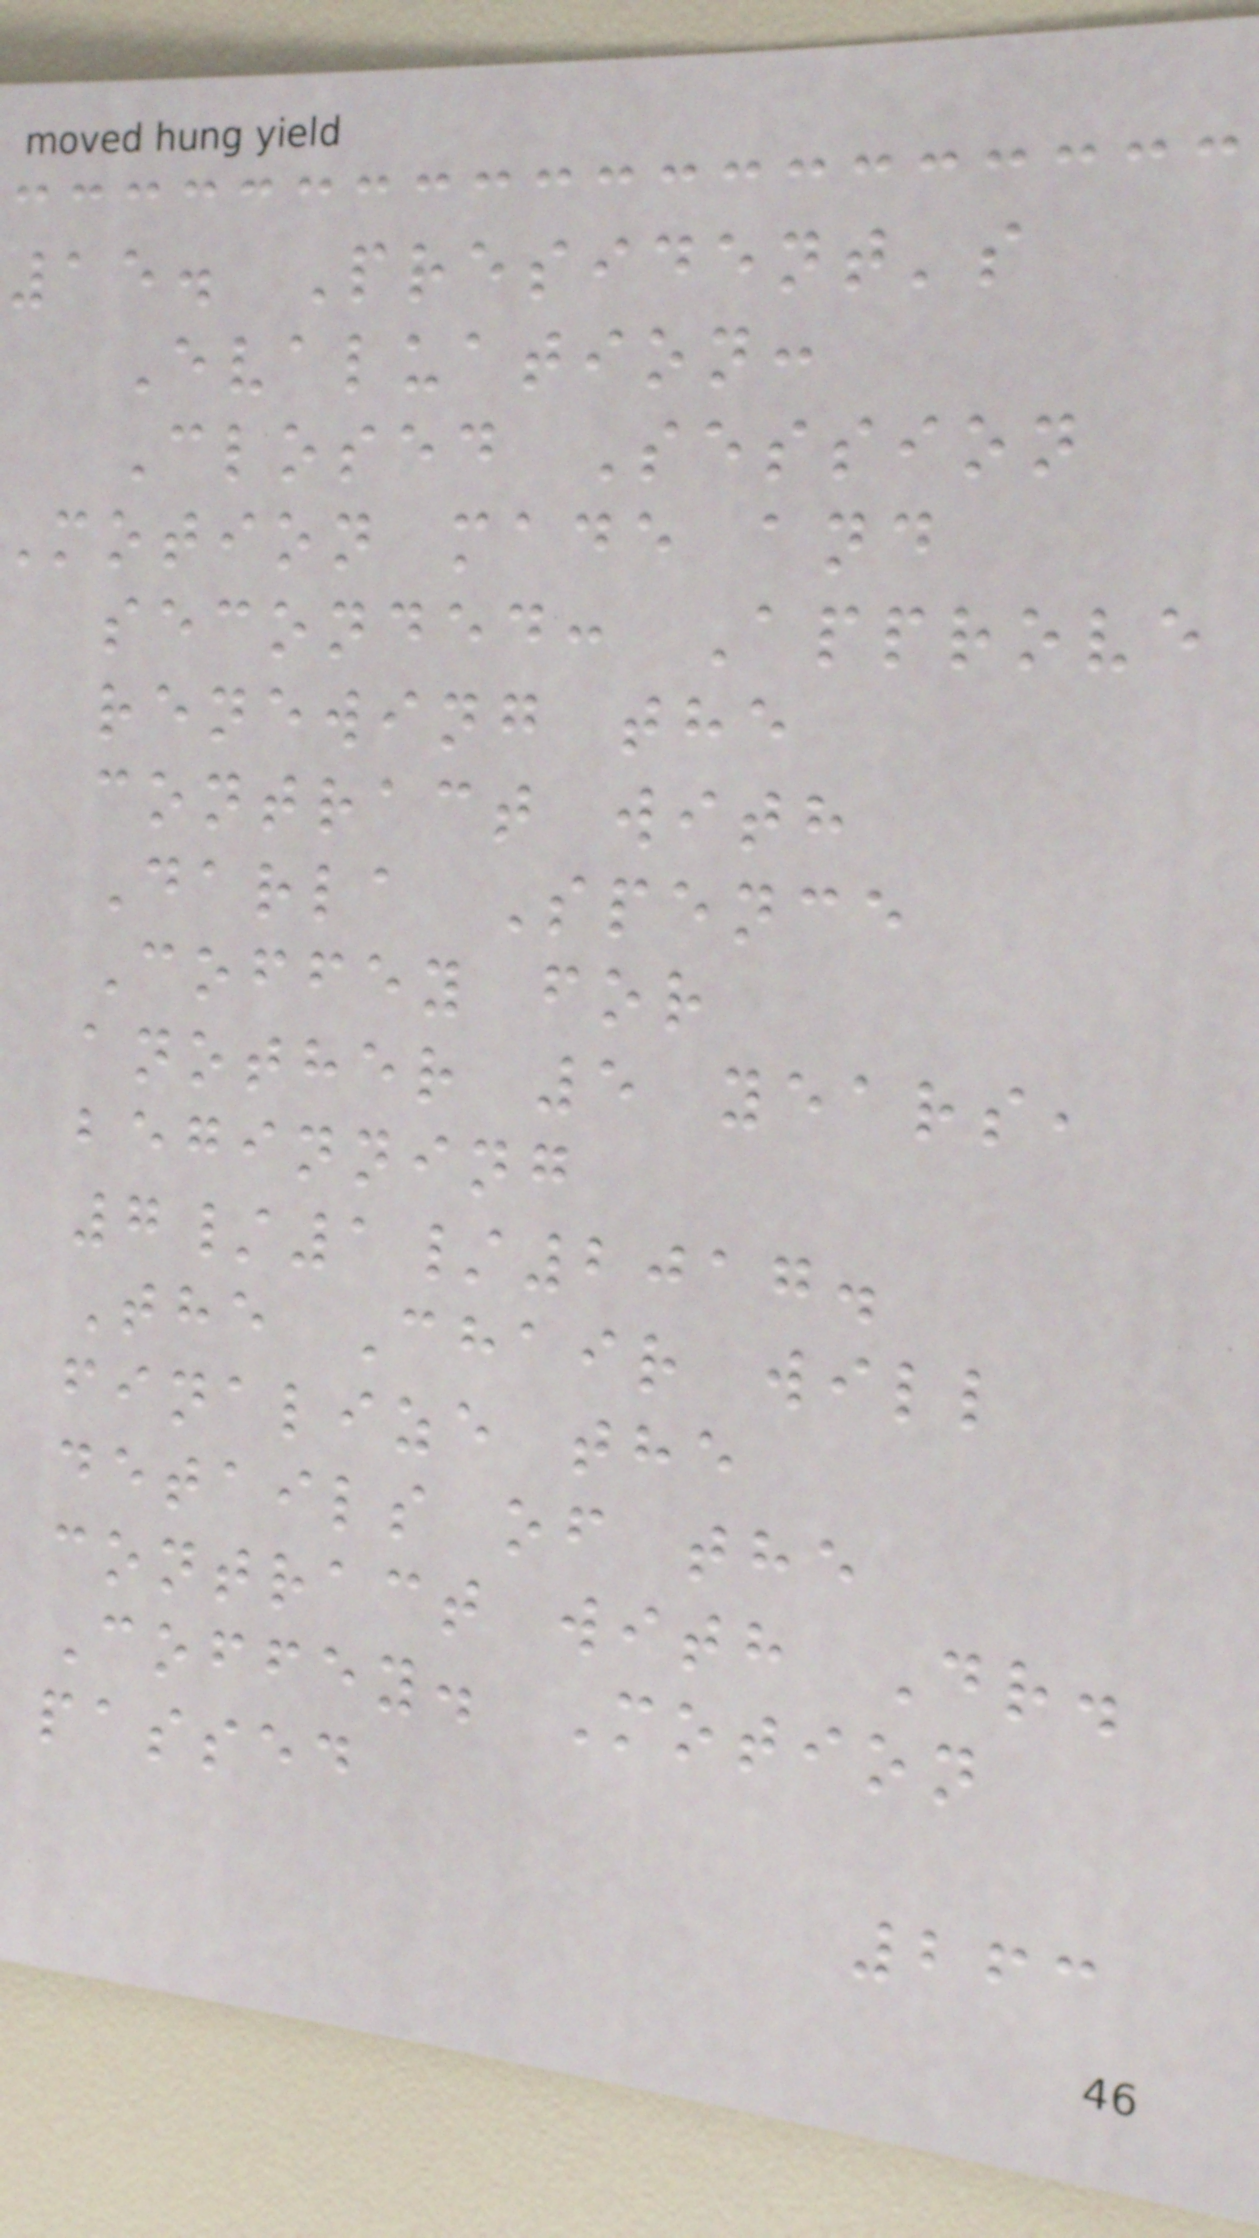15. President's
Evaluation:
Closed Session
motion made and
seconded: Approve
renewing the
contract with
Darla Spence
Coffey for
another 5 years,
beginning
7/1/2017.
The Chair will
finalize the
details of the
contract with Dr.
Coffey. Motion
passed
263
